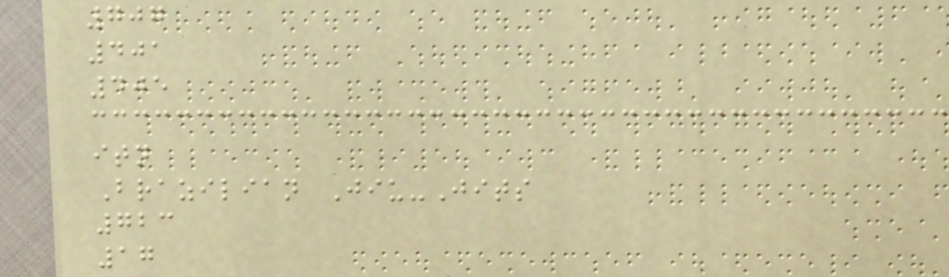707
401
405
itn
Brazilian Jiu-Jits
723
17
